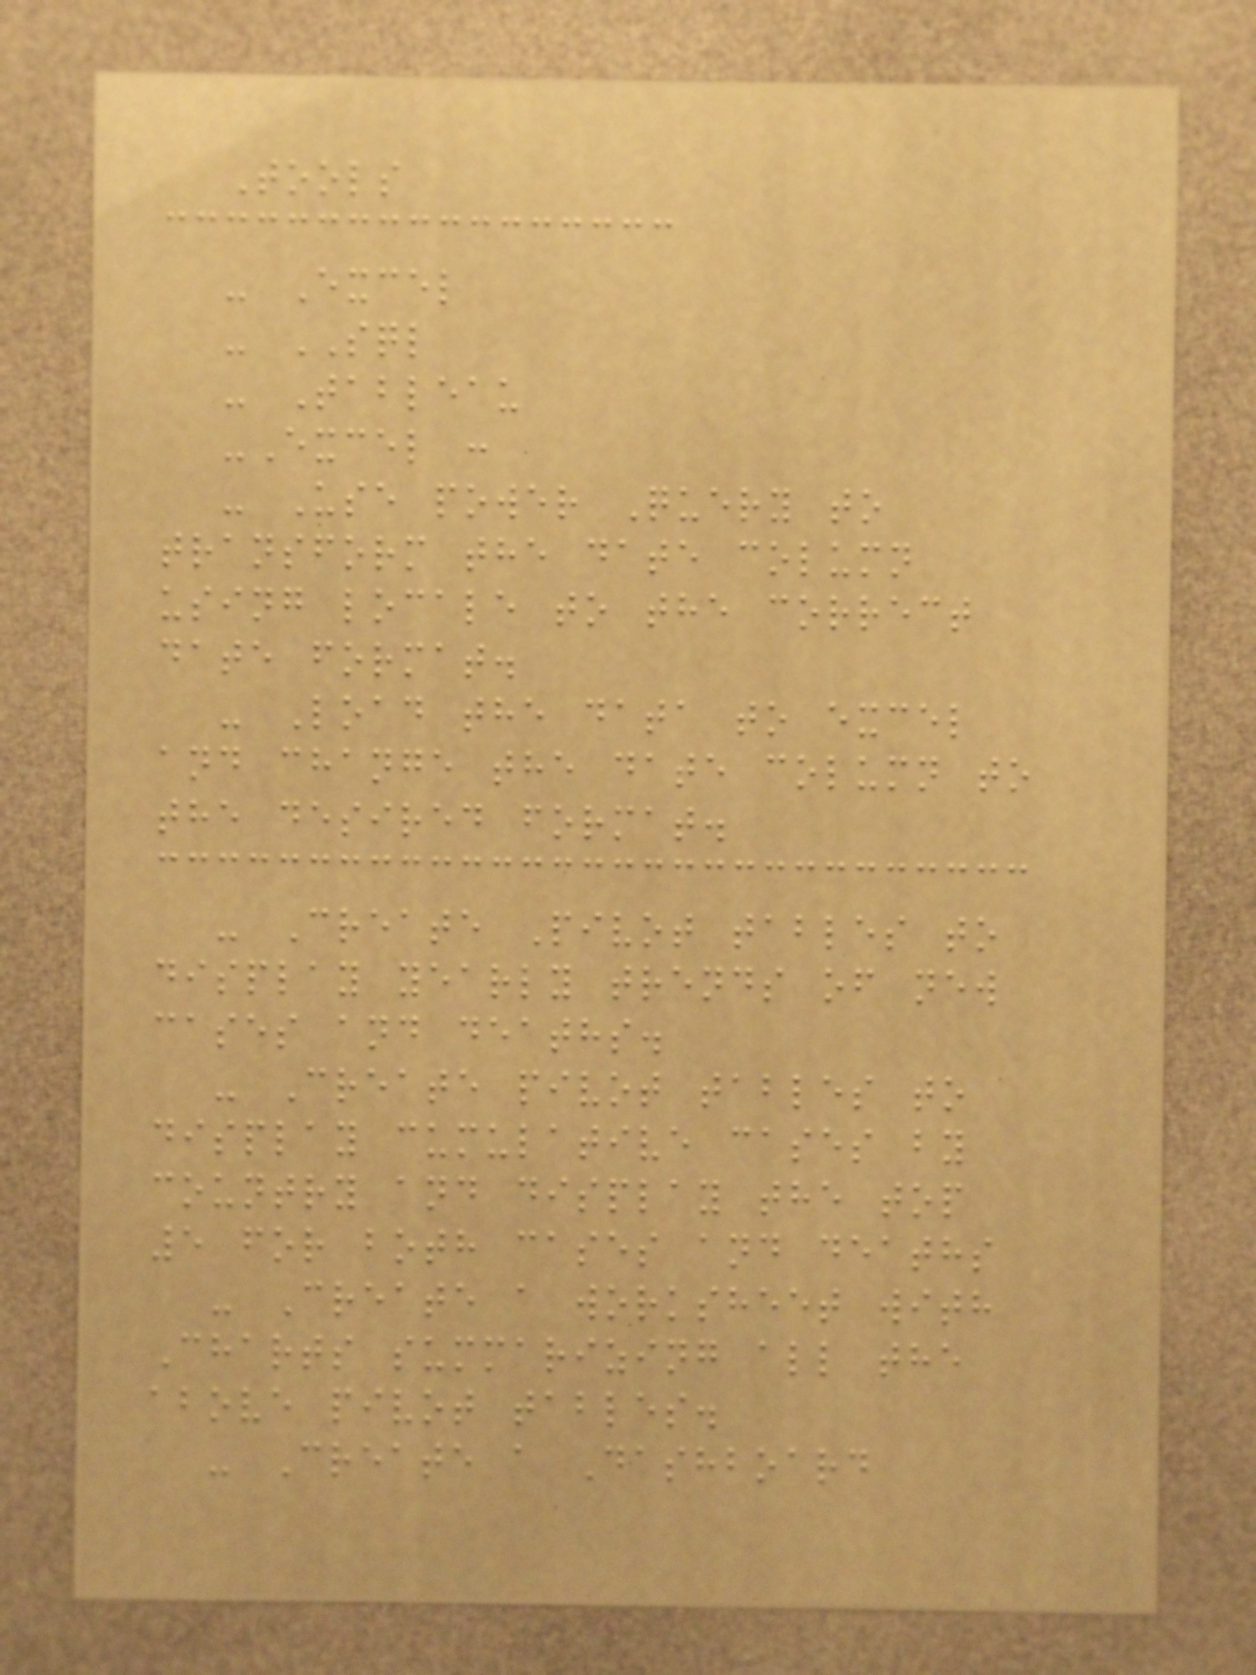Tools
- Excel
- SQL
- Tableau
-Excel :
- Use power Query to
transform the date column
using locale to the correct
date format.
- Load the data to excel
and change the date column to
the desired format.
- Create Pivot tables to
display yearly trends of new
cases and deaths.
- Create pivot tables to
display cumulative cases by
country and display the top
5 for both cases and deaths
- Create a worksheet with
Charts summarizing all the
above pivot tables.
- Create a Dashboard
